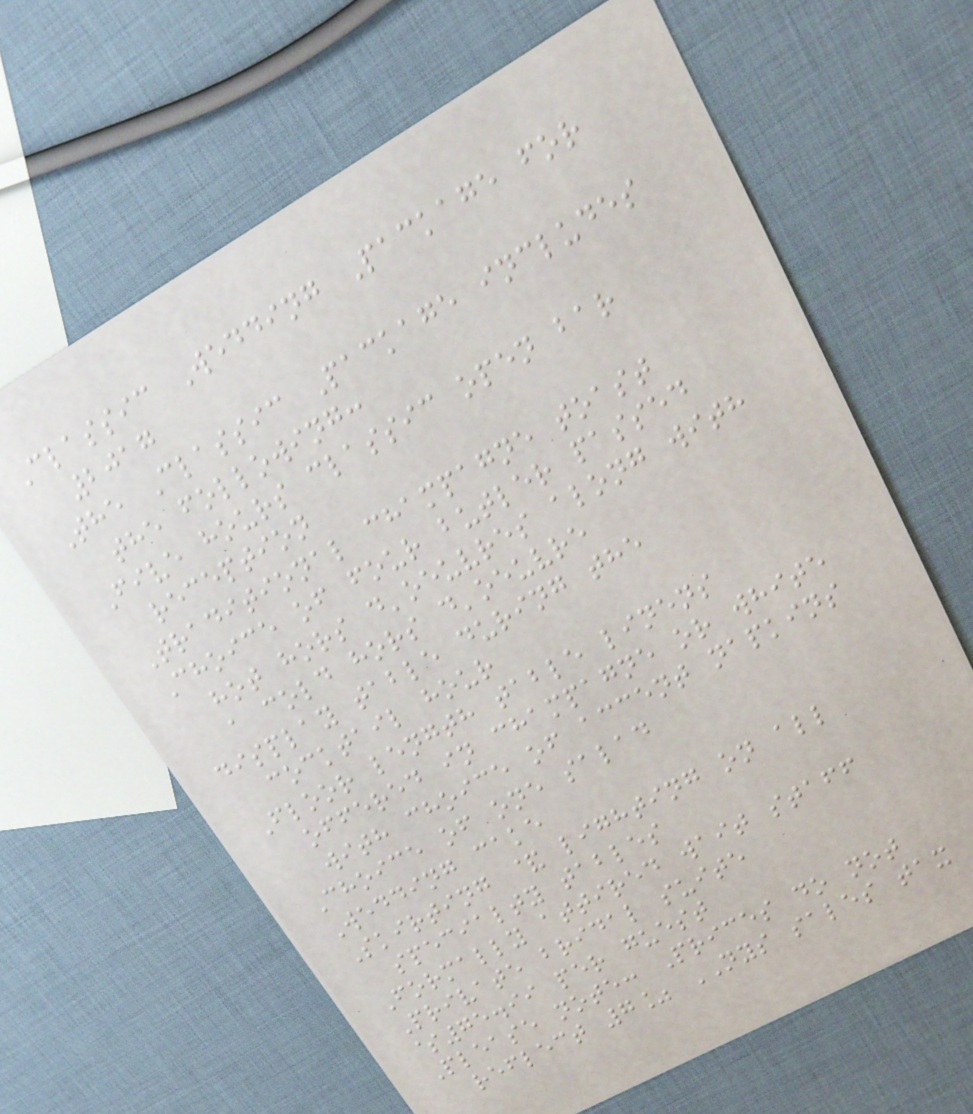Classic Wedding Package for
2017
The Classic Package includes
the following:
Five hours classic open bar
reception
Traditional champagne toast
Choice of four butler passed
hot hors d'oeuvres along with
a cold hors d'oeuvre
display table during the
cocktail hour
Floor length table linens
offered in champagne or white
with choice of accent napkins
Choice of one salad
Wedding cake
Skirting & lighting on all
specialty tables
Formally attired wait staff
Private bridal suite
$75.99 per guest
Please note: Prices do not
reflect 7% NYS sales tax
